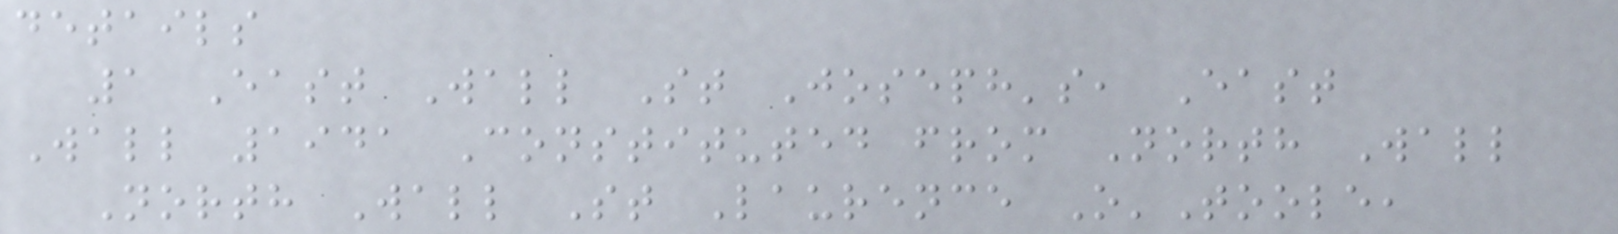details
1 East Wall St Joseph's, East
Wall 1941 Constituted from North Wall
North Wall St Laurence O'Toole,
